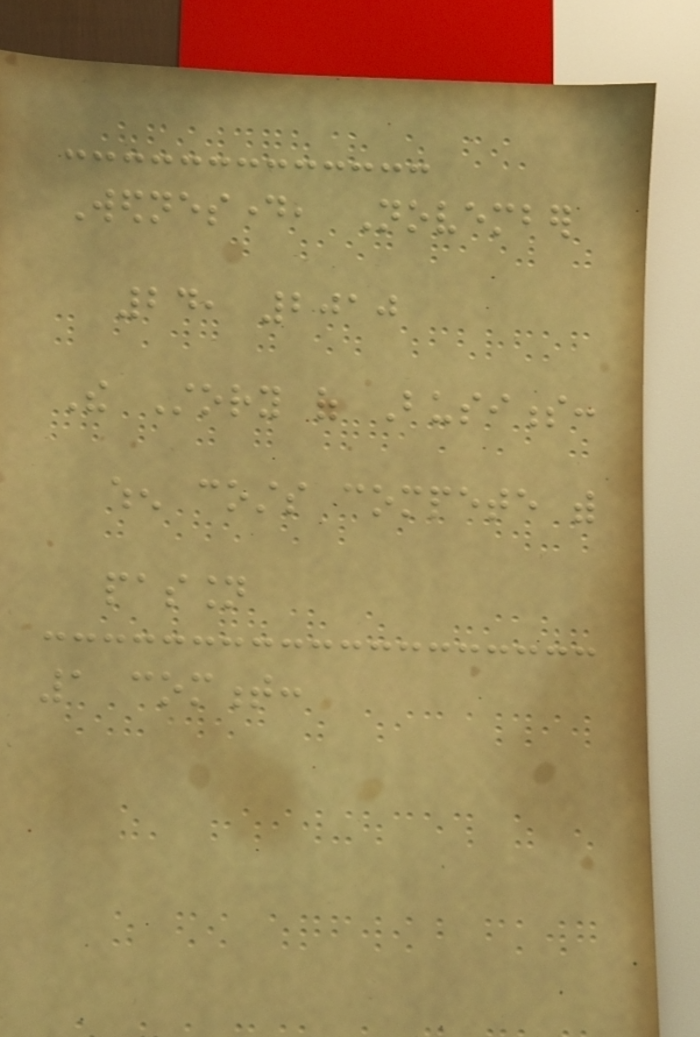Wednesday, November
24, 2010
The Story of Business:
when costs compete with
passion
1 comment:
